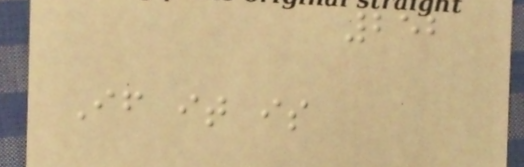252
If it is
